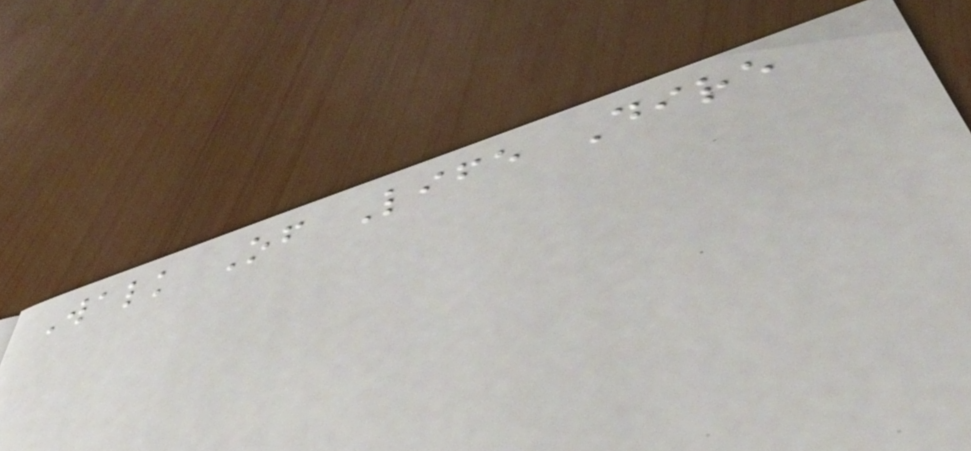Walk Of Life Dire
